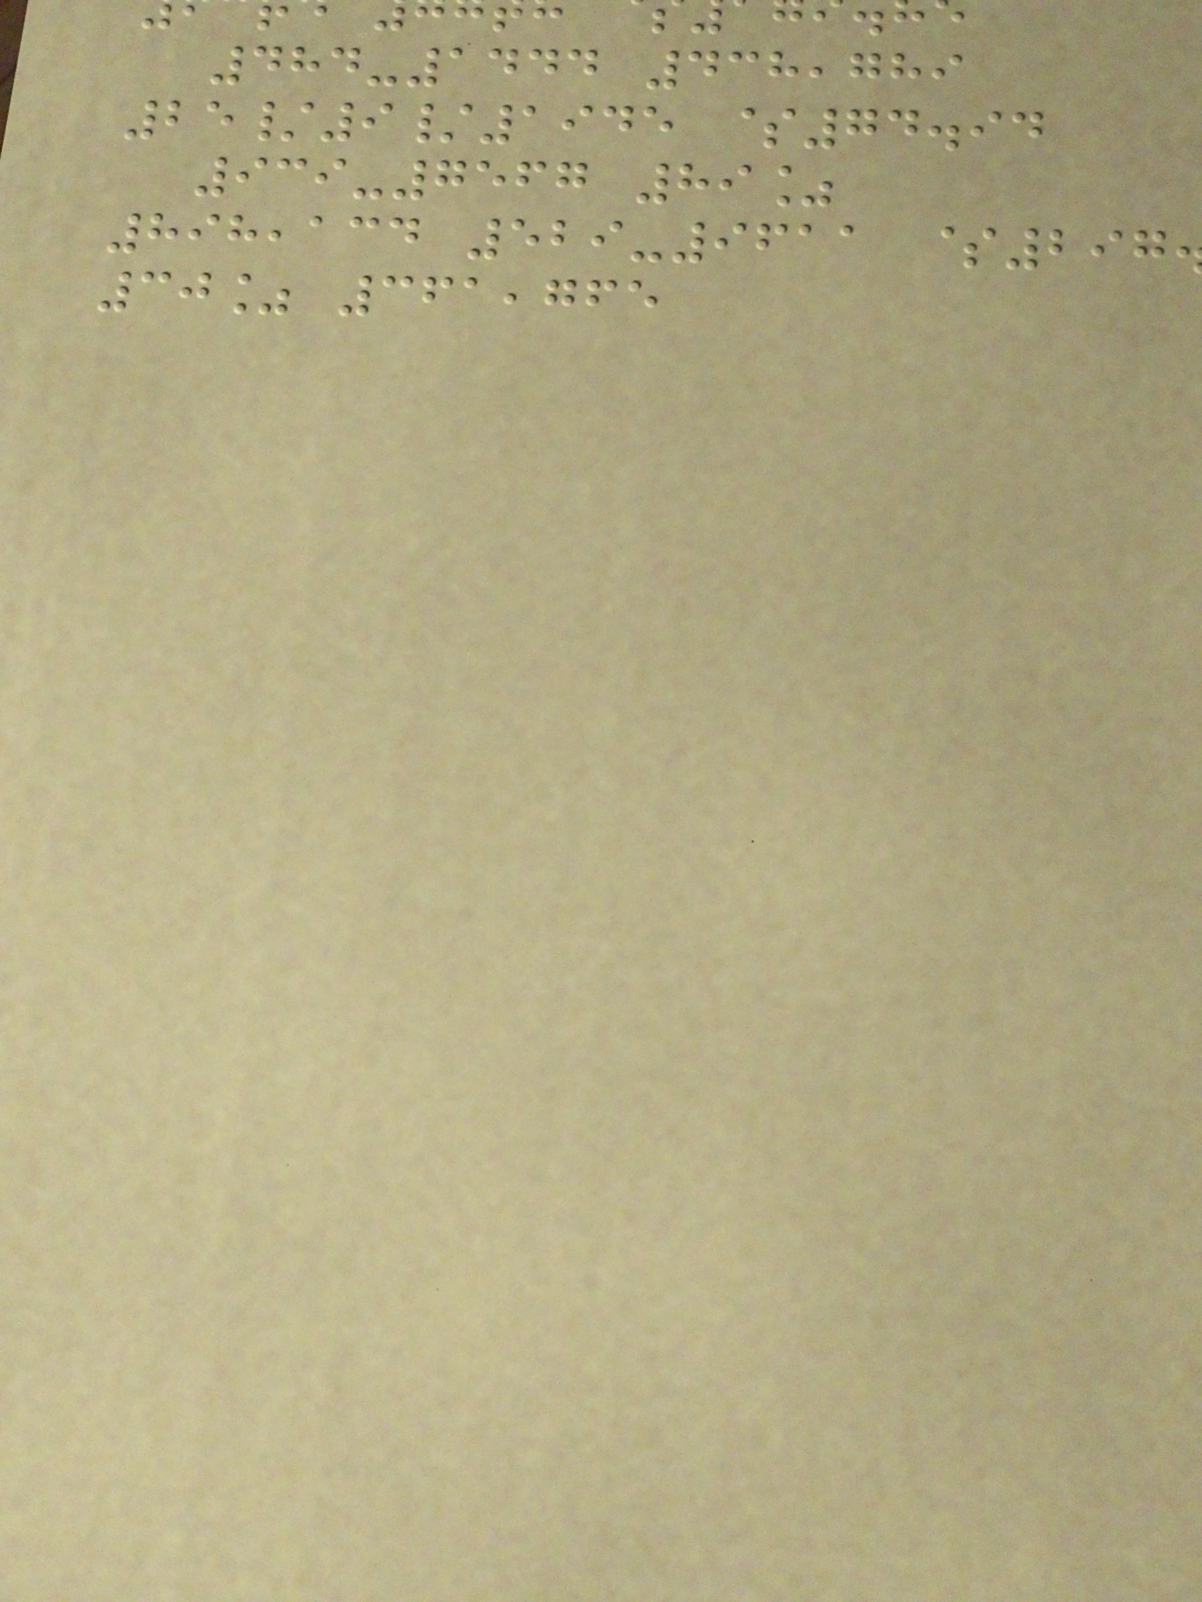484-1444 438,789
25/9/1945 $74.94
939-7567 89%
898,134 529-9611 $297
30% 361,765
